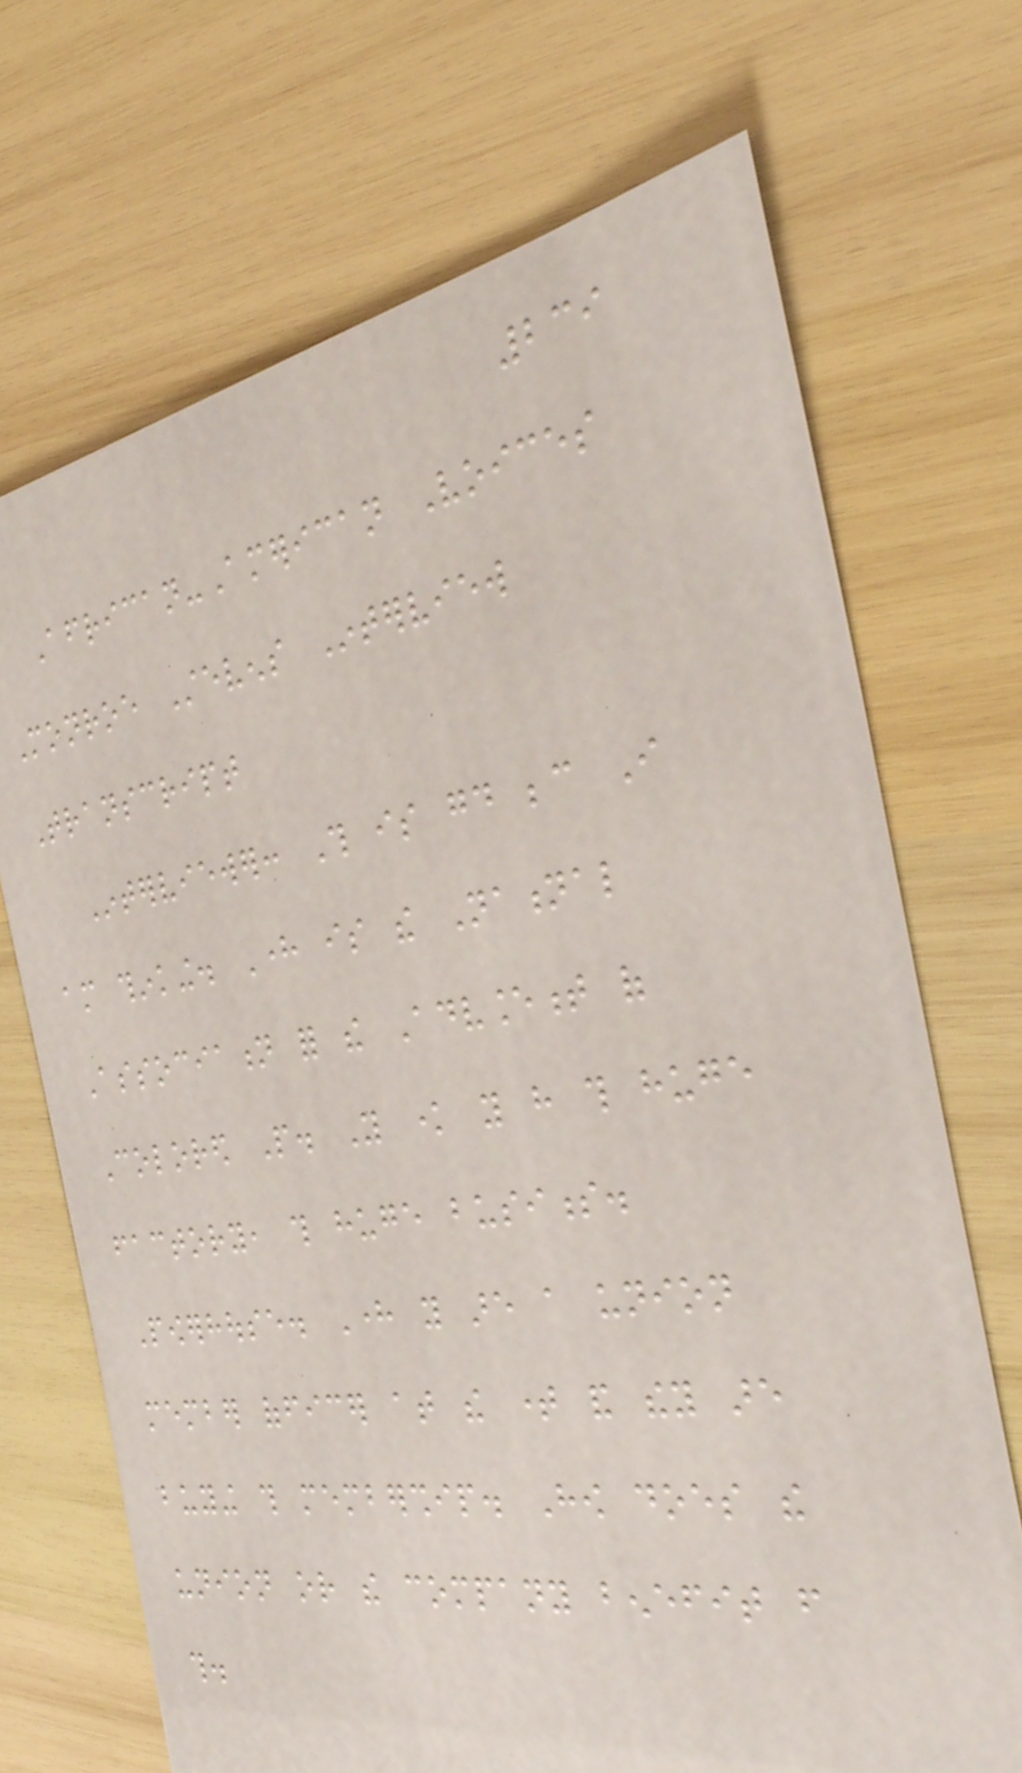239
African-American Voices
Monroe Stevens Interview
Transcript
Interviewer: This is good because I
am thinking. Here is the National
Association for the Advancement of
Colored People. You know you have this huge
factory, this huge business.
Powerhouse. Here you are a union
member officer at the time and they are
buying this membership. How does the
union or the company benefit from
this.
